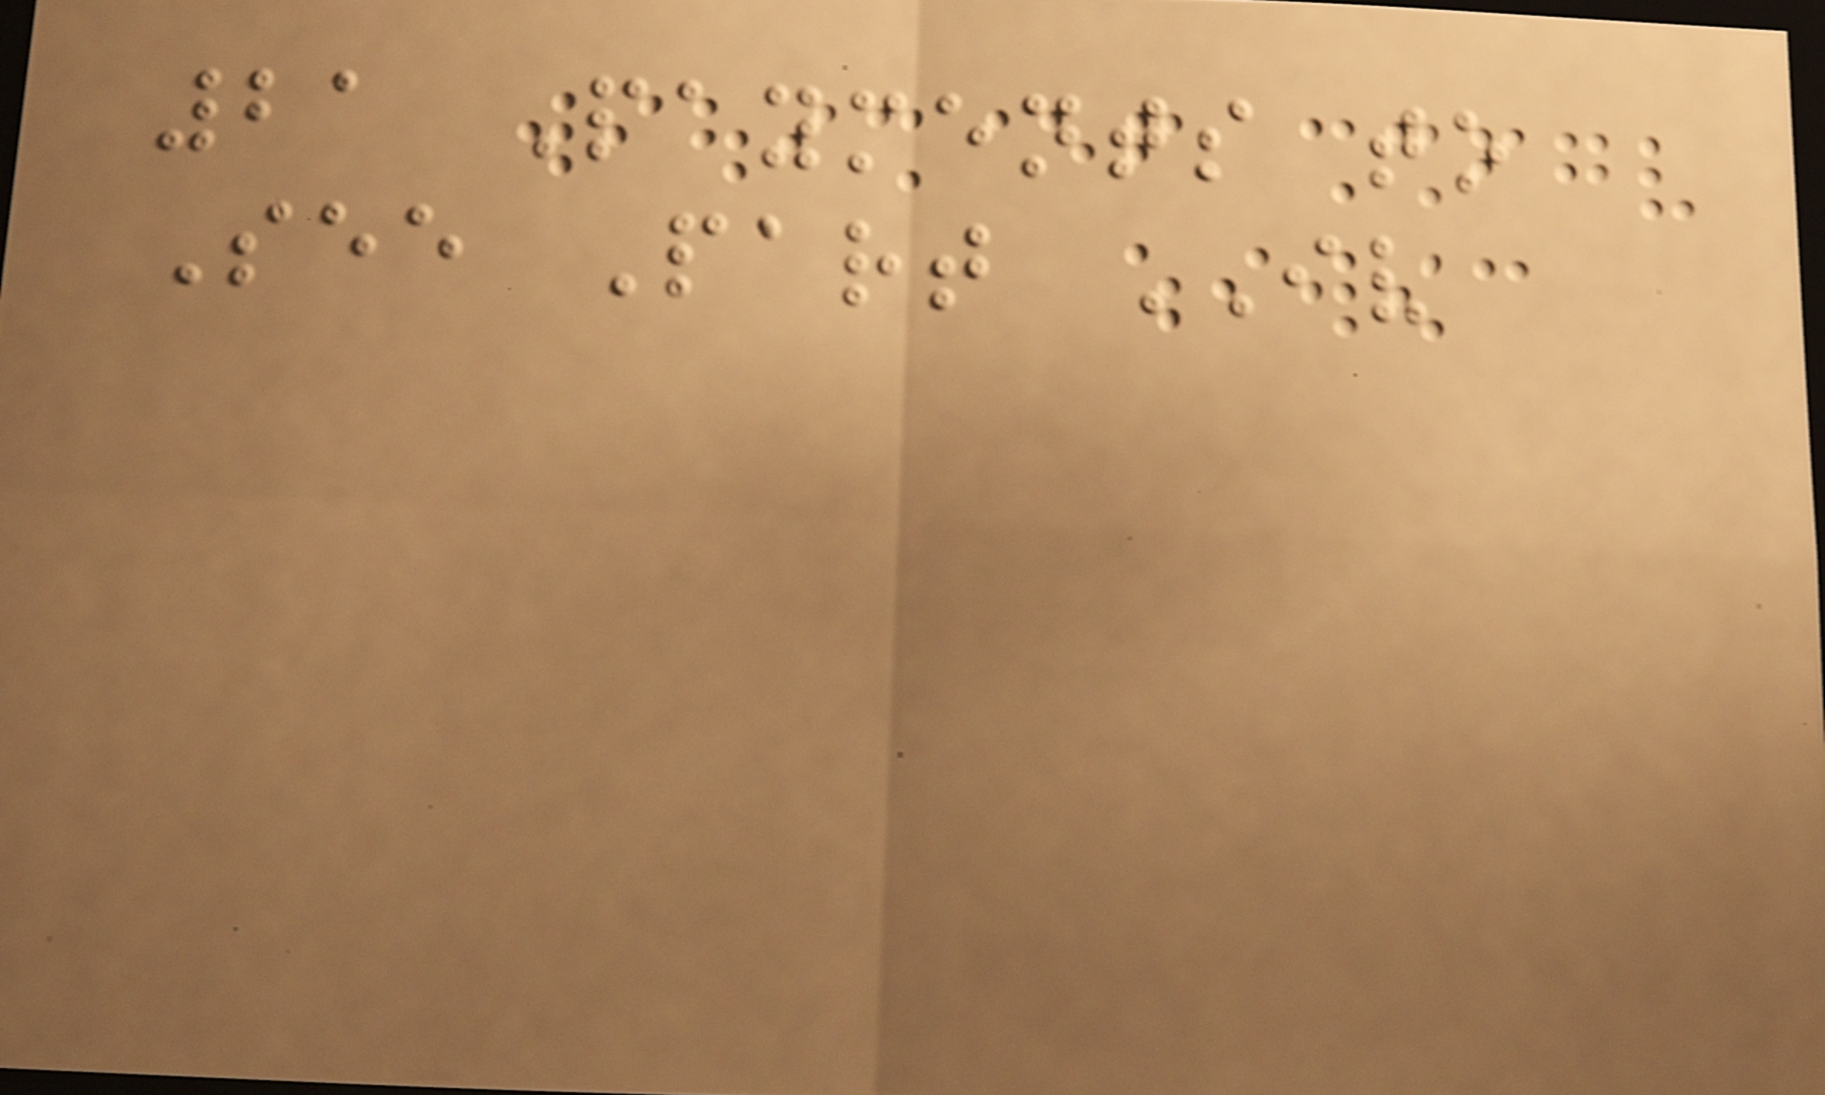21 Payments to
See Part IV
